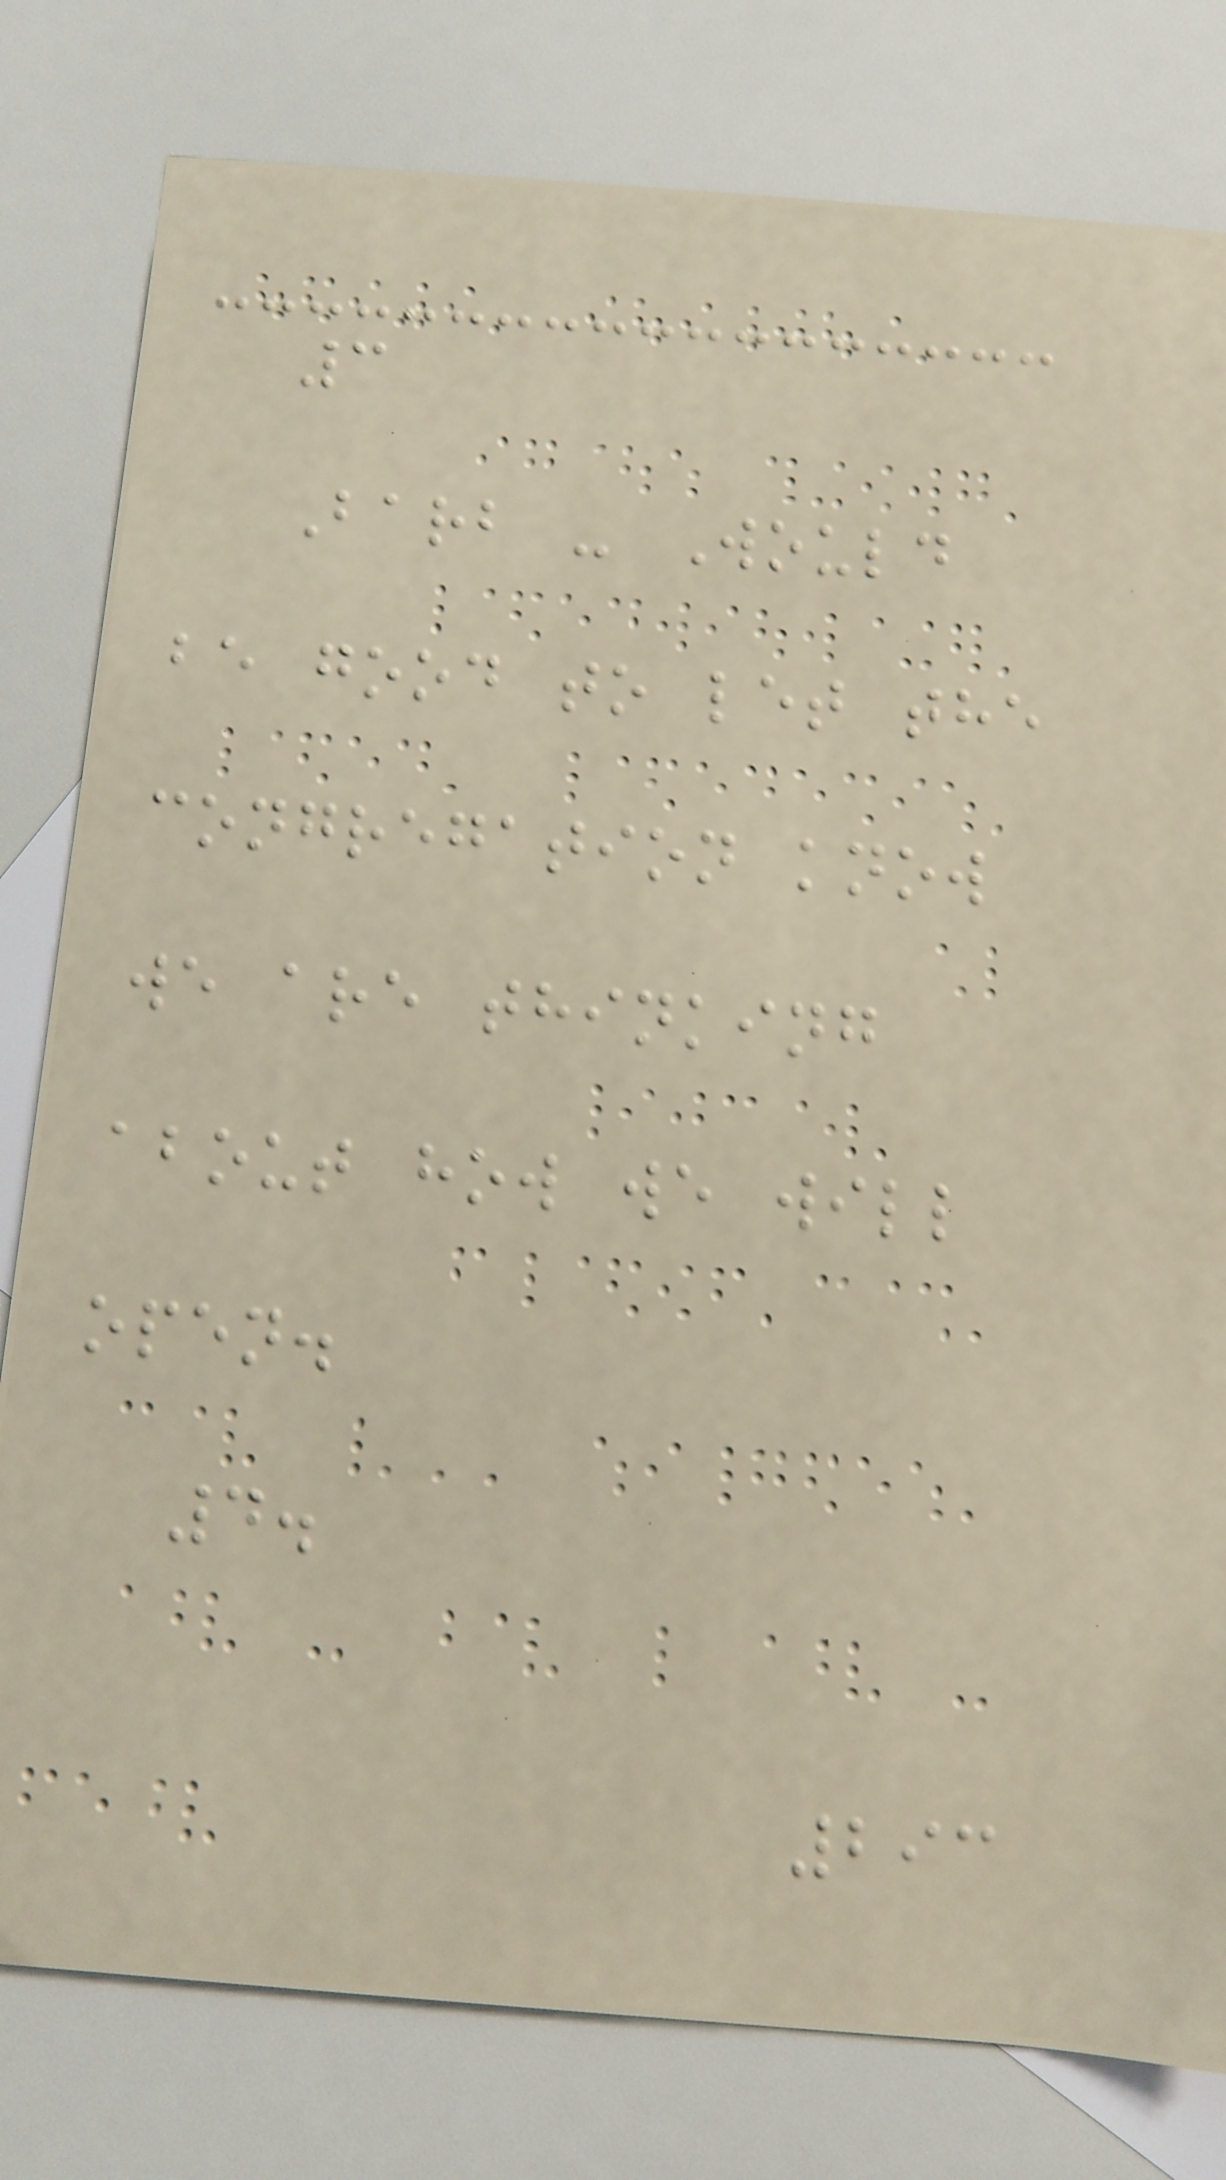3
Barb - Would
be good to let the
congregation know
we are thinking
about how we will
open.
4.
293
